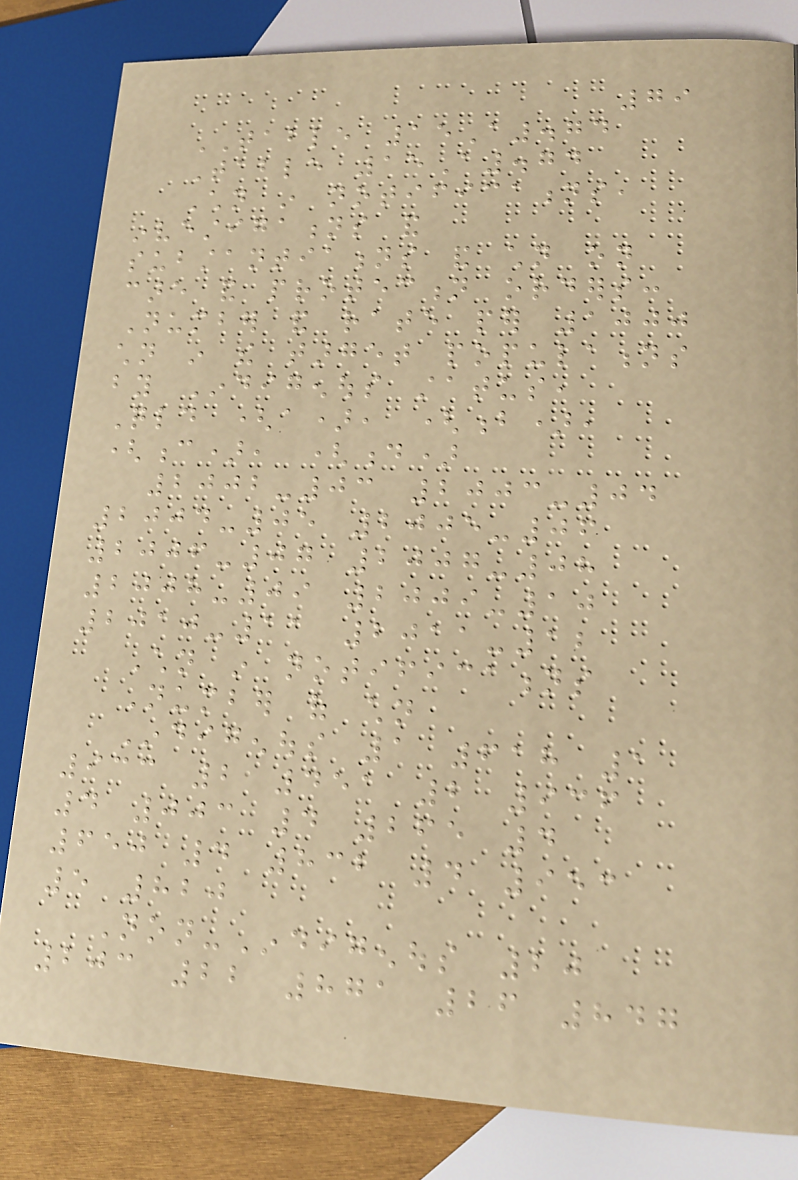79
TABLE 15A.74
Table 15A.74
Children in notifications,
investigations and
substantiations and children on
care and protection orders:
Number and rate per 1000
children in the target populations
by Indigenous status,
Qld (a), (b),
(c), (d)
2002-03 2003-04
2004-05 2005-06
2006-07 2007-08
2008-09 2009-10
2010-11 2011-12
Children in notifications
Number of children
Indigenous 1 618 1
933 2 451 2 936
4 003 4 265 4
650 4 832 4 953
5 820
Non-Indigenous 20
203 22 871 26 847
